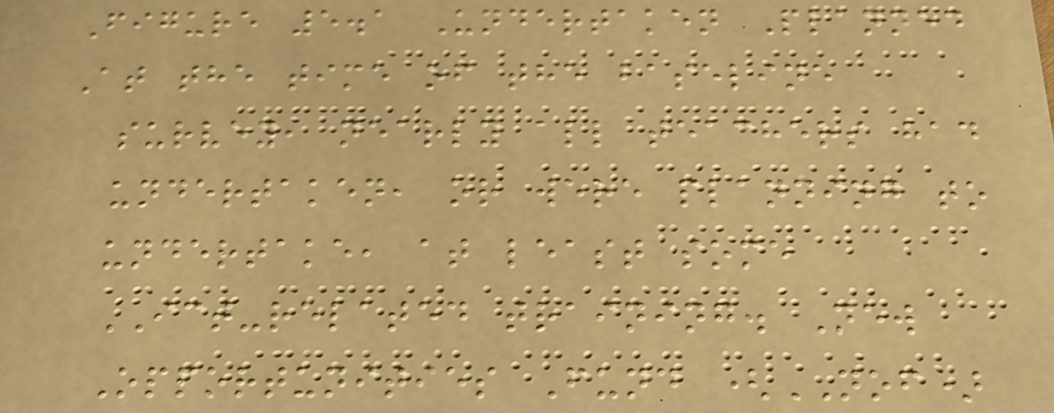Figure 5.1 Undertaken Planned
At the time of the baseline
survey, nearly all teachers had
undertaken, or were planning to
undertake, at least some
ICT-related training. New
Opportunities Fund (NOF)
